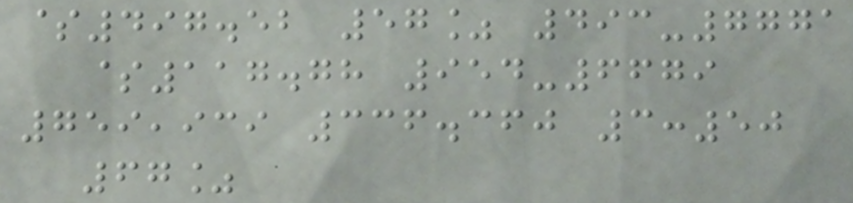$497.52 57% 493-7771
$117.78 954-6679
759,939 336.360 3:50
67%
